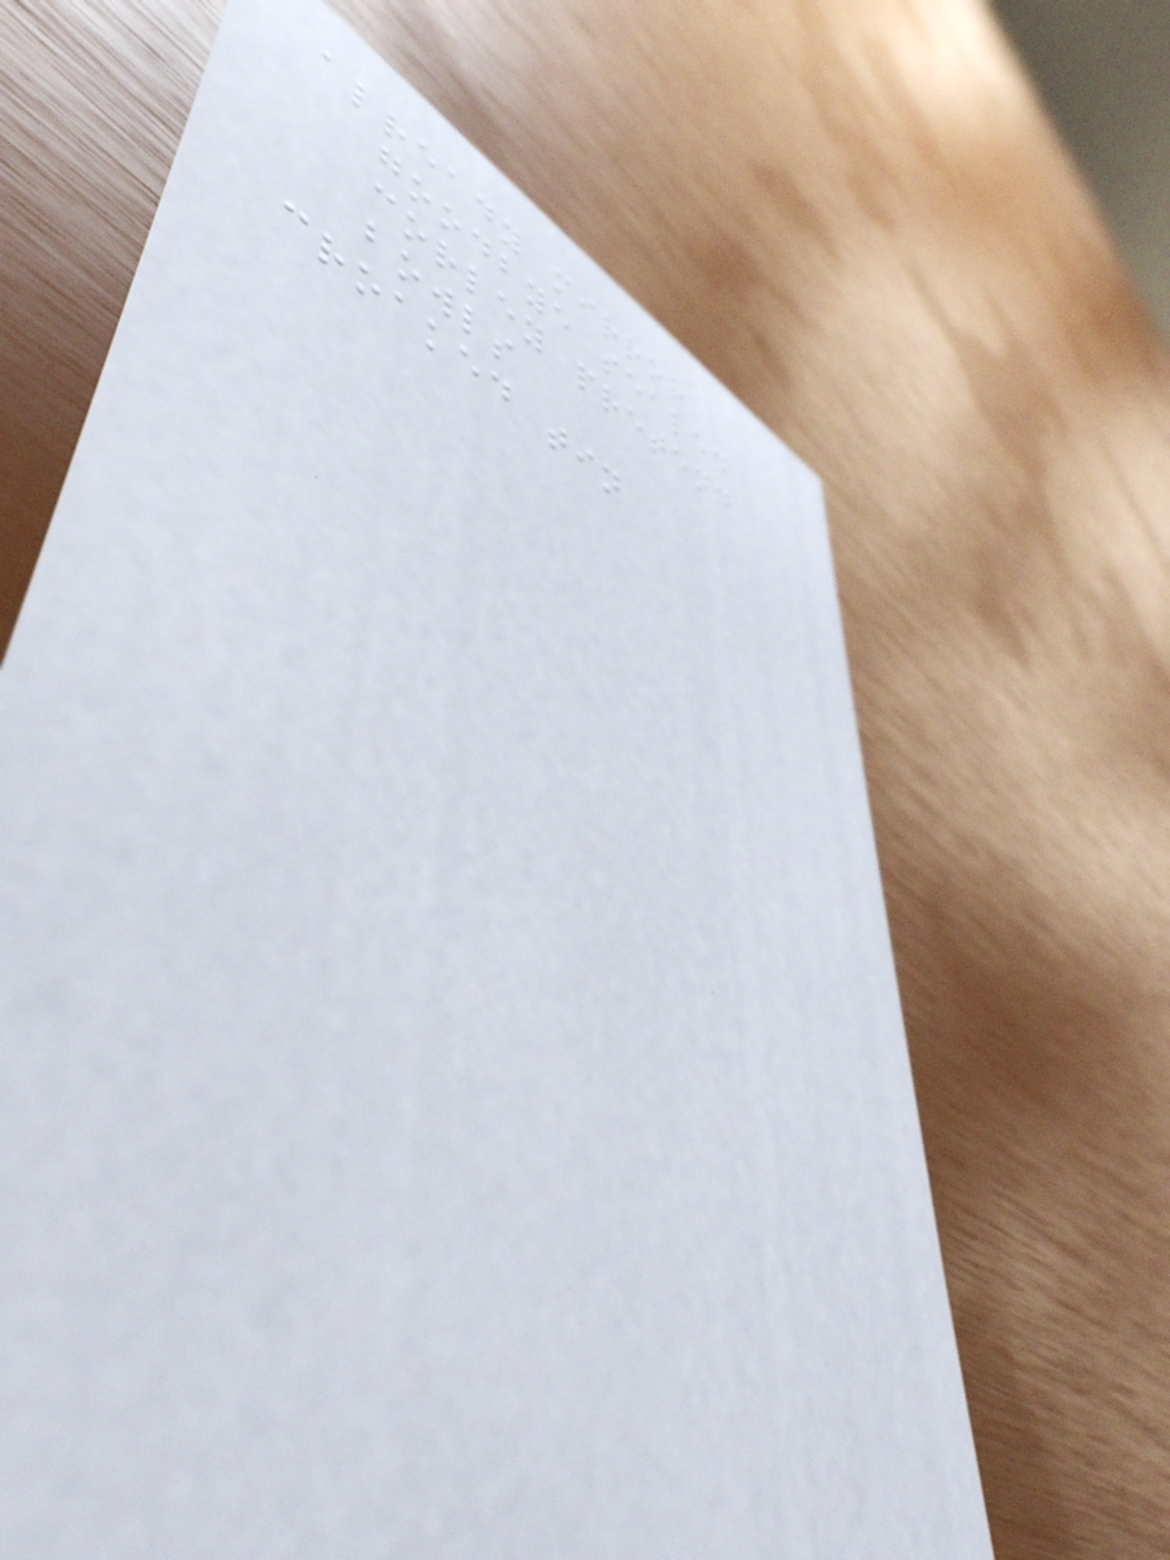already mirror
goodbye sealed
corley pretend
bowls
croaked tin
